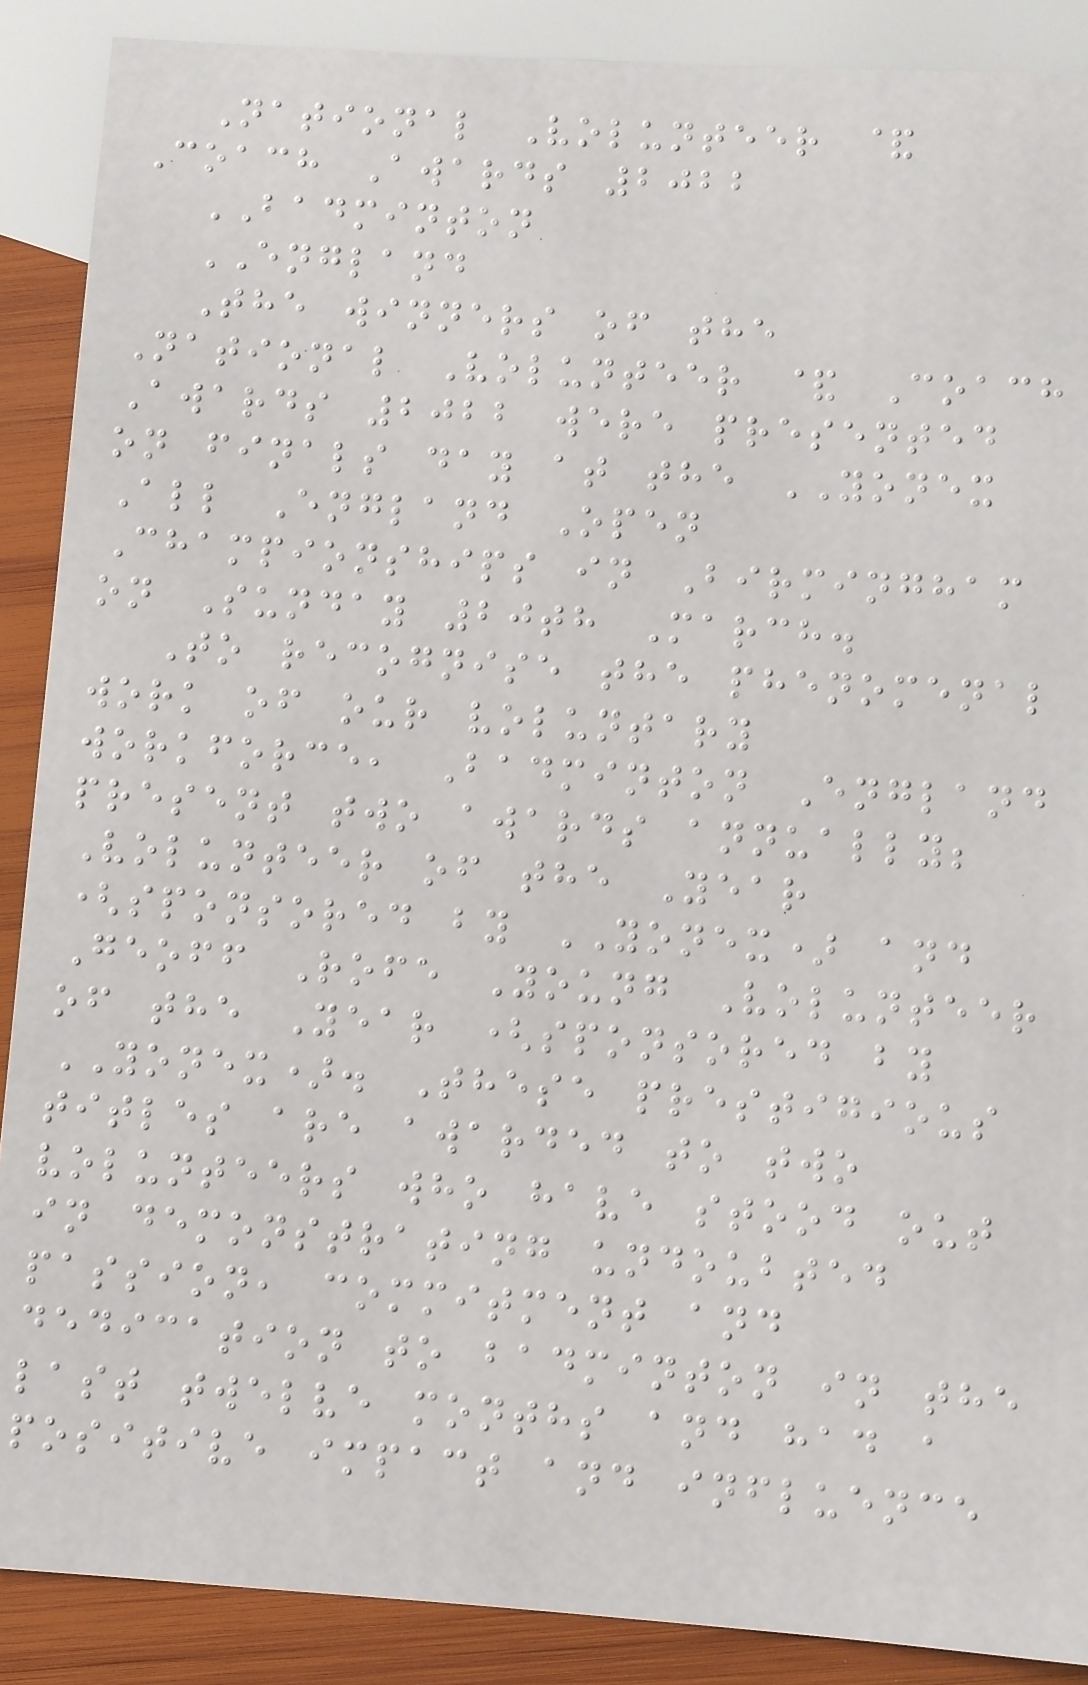National Volunteer &
Coach Awards 2022
BADMINTON
ENGLAND
The winners of the
National Volunteer & Coach
Awards 2022 were presented
on finals day at the YONEX
All England Open
Championships in Birmingham
on Sunday 20th March.
To recognise the phenomenal
work of our voluntary
workforce, Badminton England
present two awards annually;
Volunteer of the Year
(sponsored by YONEX) and
Geoff Rofe Young Volunteer
of the Year (sponsored by
YONEX). These prestigious
titles are awarded to two
volunteers who have stood out
in demonstrating undoubted
passion, commitment and
dedication to badminton in the
last twelve months and had a
positive impact and influence
